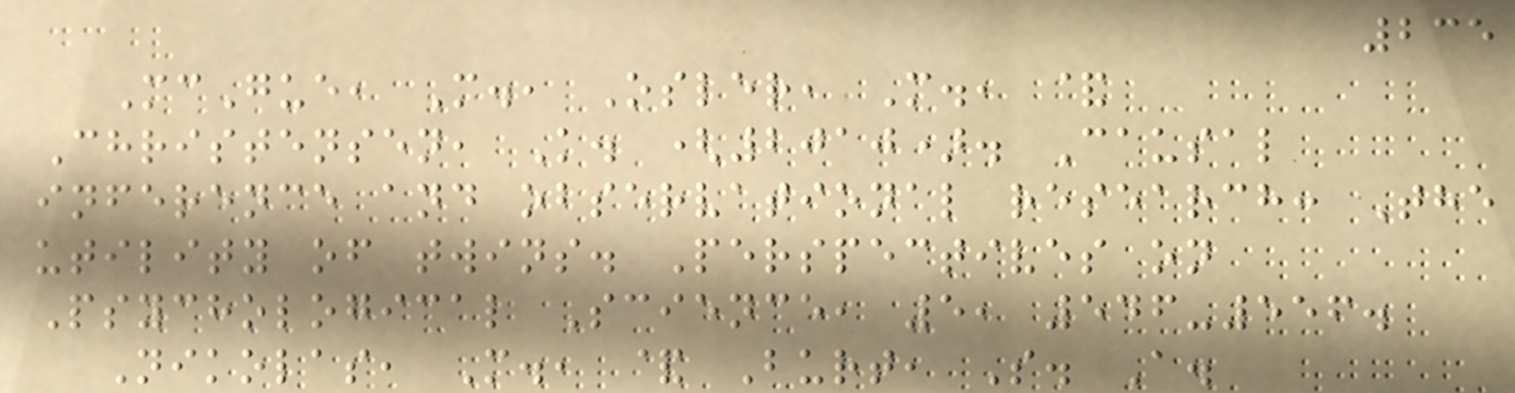235
McGue, M., Osler, M., &
Christensen, K. (2010). Causal
inference and observational research: The
utility of twins. Perspectives on
Psychological Science, 5, 546-556.
Nikolas, M., & Burt, S. A.
